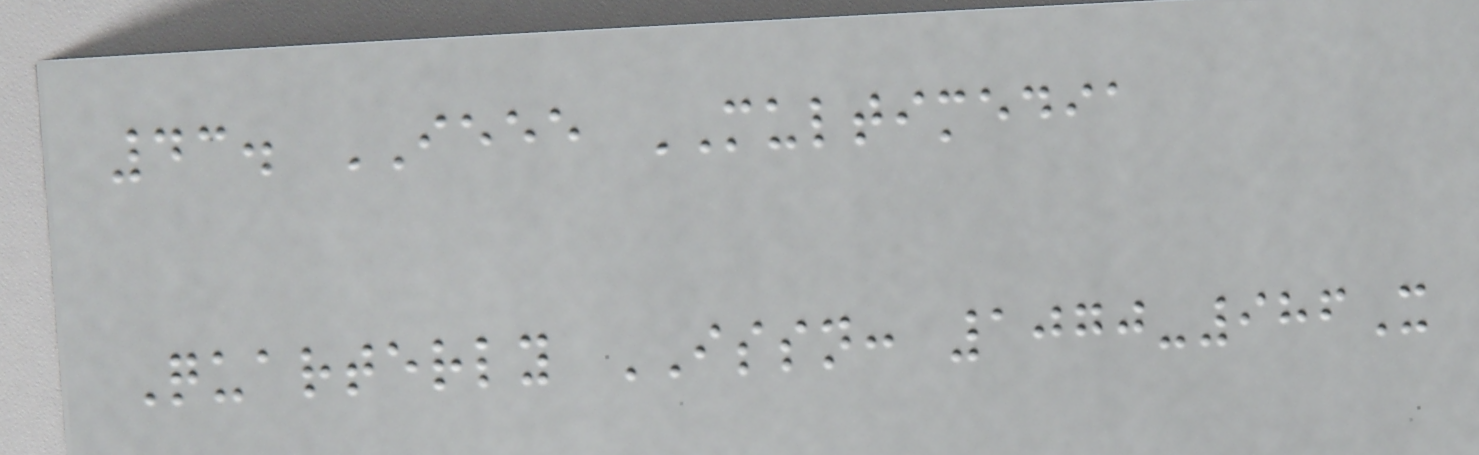43. IEEE MULTIMEDIA
Quarterly ISSN: 1070-986X
